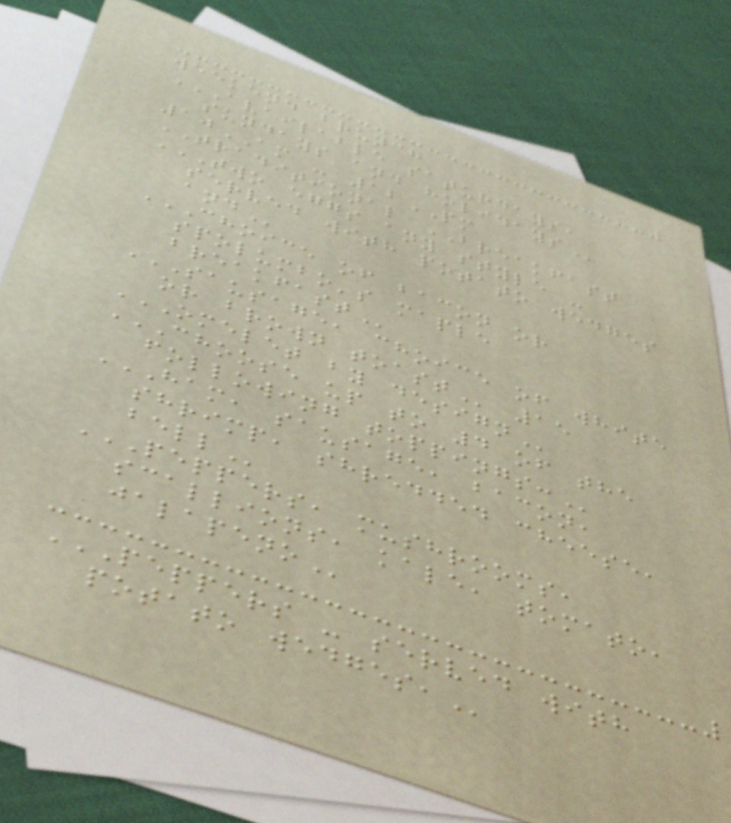weekend brunch
AVAILABLE SATURDAYS,
SUNDAYS AND HOLIDAYS
10AM - 12PM
TRADITIONAL BREAKFAST
TWO EGGS ANY STYLE -
SERVED WITH POTATO WEDGES
AND
CHOICE OF BACON OR
SPOLUMBO'S MAPLE
BREAKFAST
SAUSAGE, CHOICE OF WHITE
OR BROWN TOAST 15
OMELET BY DESIGN
CHOOSE UP TO 4 OF THE
FOLLOWING TOPPINGS:
HAM, SAUSAGE, BACON,
SHRIMP, SHREDDED CHEESE,
BELL
PEPPERS, MUSHROOMS,
SCALLIONS, KALE, TOMATO,
JALAPENO
PEPPERS - SERVED WITH
POTATO WEDGES,
